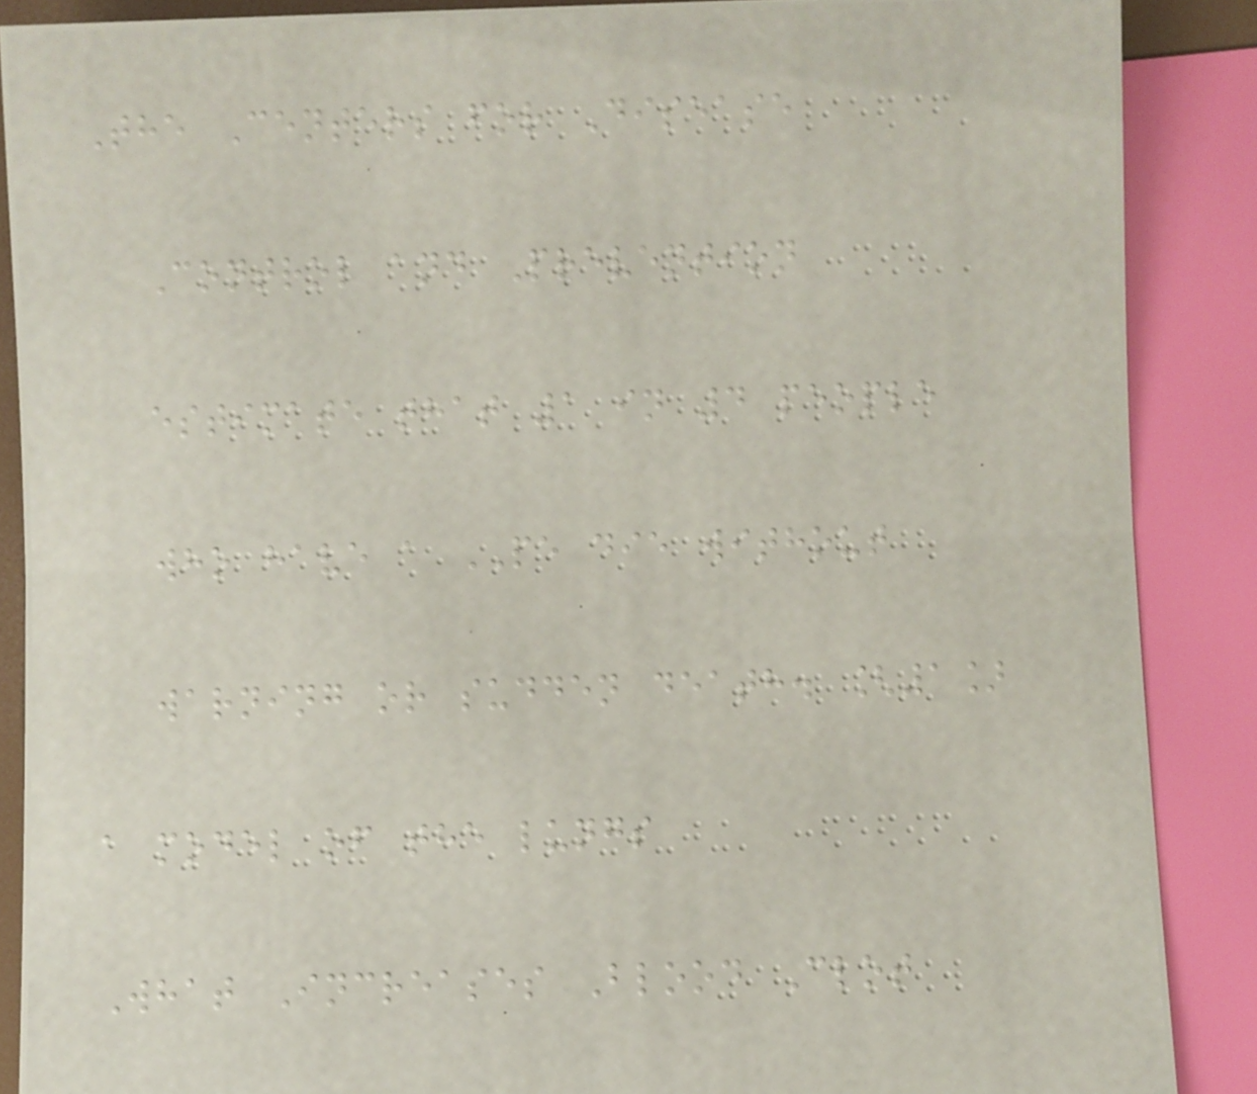The Centers for Disease
Control and Prevention
estimate that 1 in 4 people
who have a PE die without
warning or sudden death. [1]
a model of the lungs
What Increases Blood Clot
